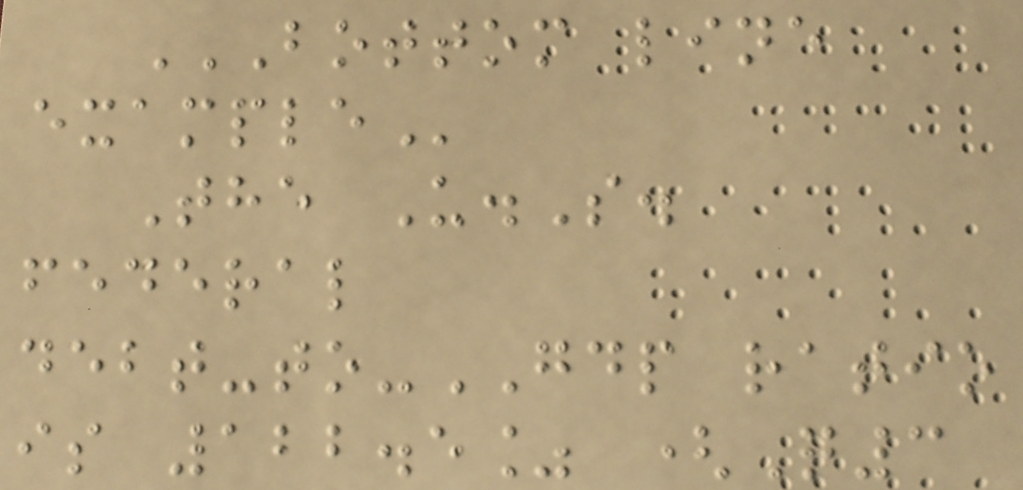BOTTOM LINE
EXAMPLE
The U.S.
federal
debt-to-GDP ratio
is 122.5% (Q3
